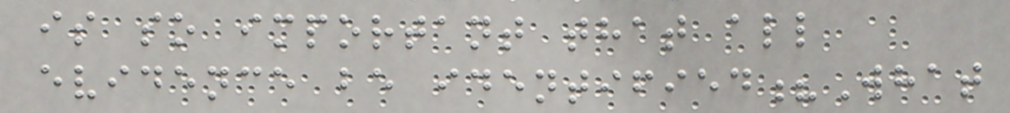is so important that all
evidence be identified?What
